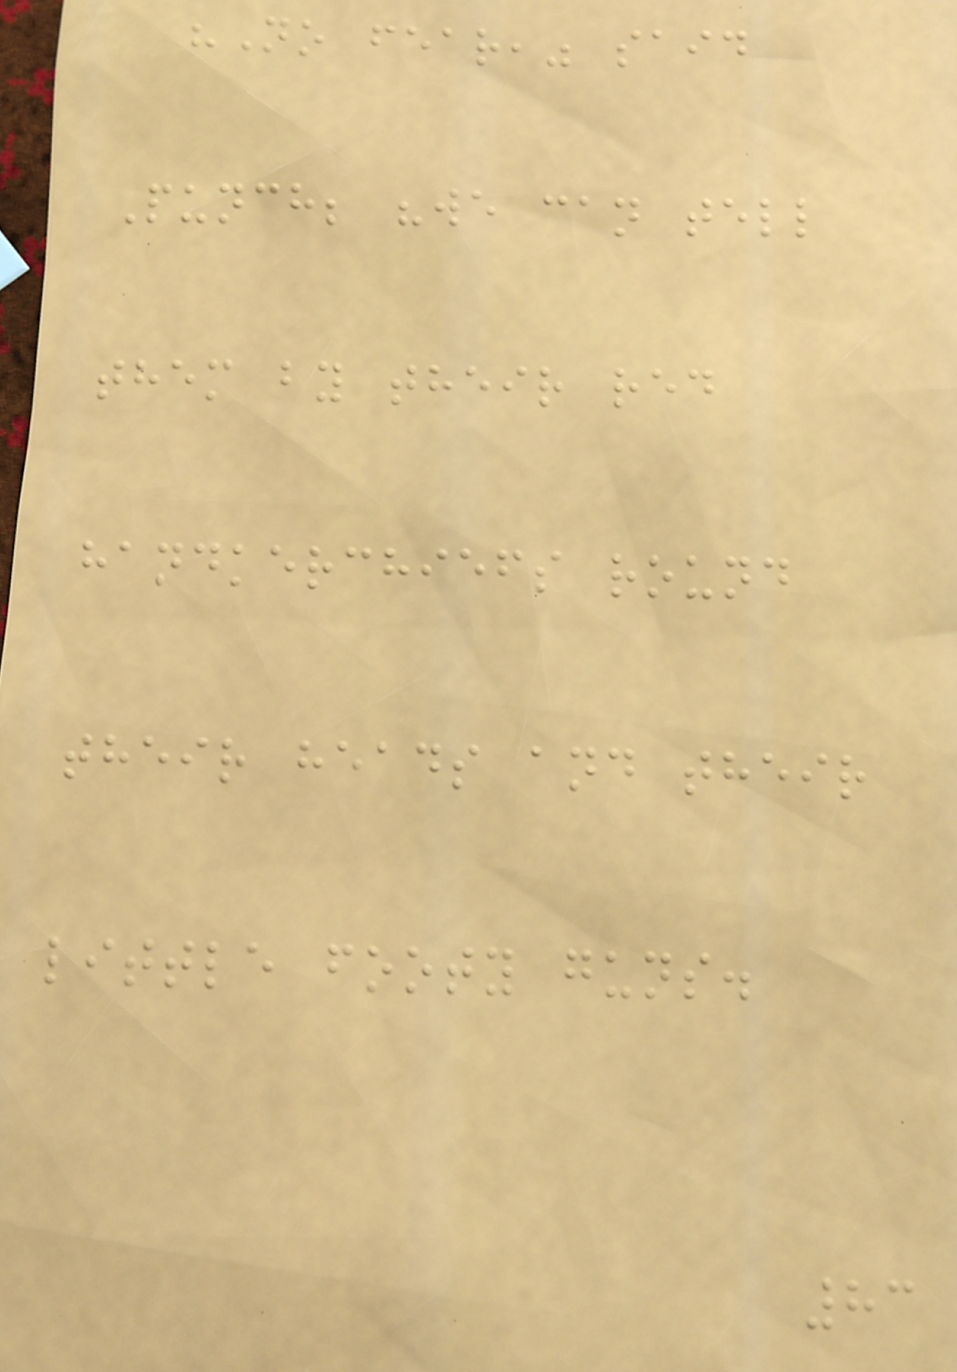"No fear," said
Punch; "we can tell
them by their red
handkerchiefs round
their heads and their
little footy guns.
83
